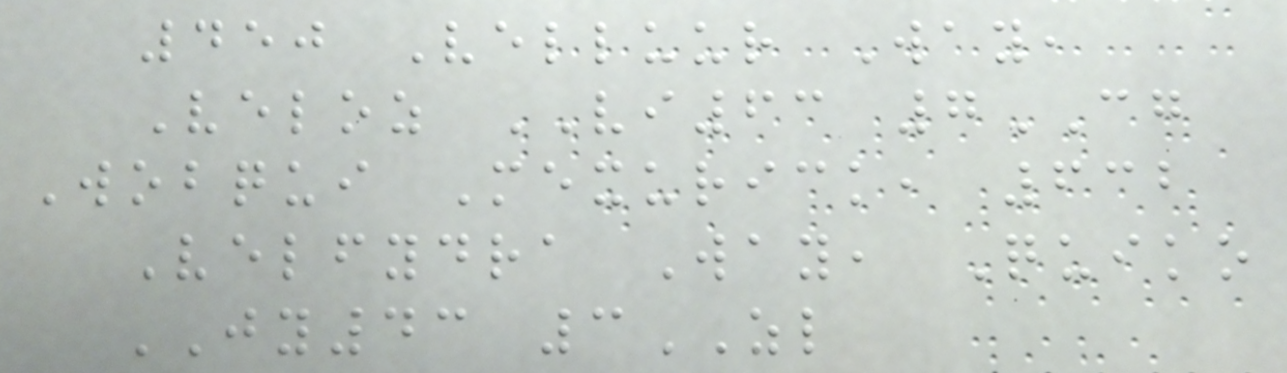450 Velluur Way,
Veloz VI63 7CG
Wobqui Mexurick, 632
Velfydra Way, Quiko
JY43 3ZL
